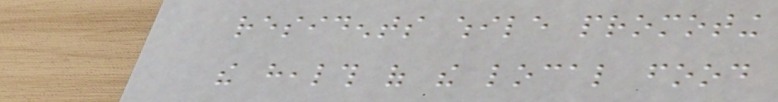residents while promoting
the health of the local food
